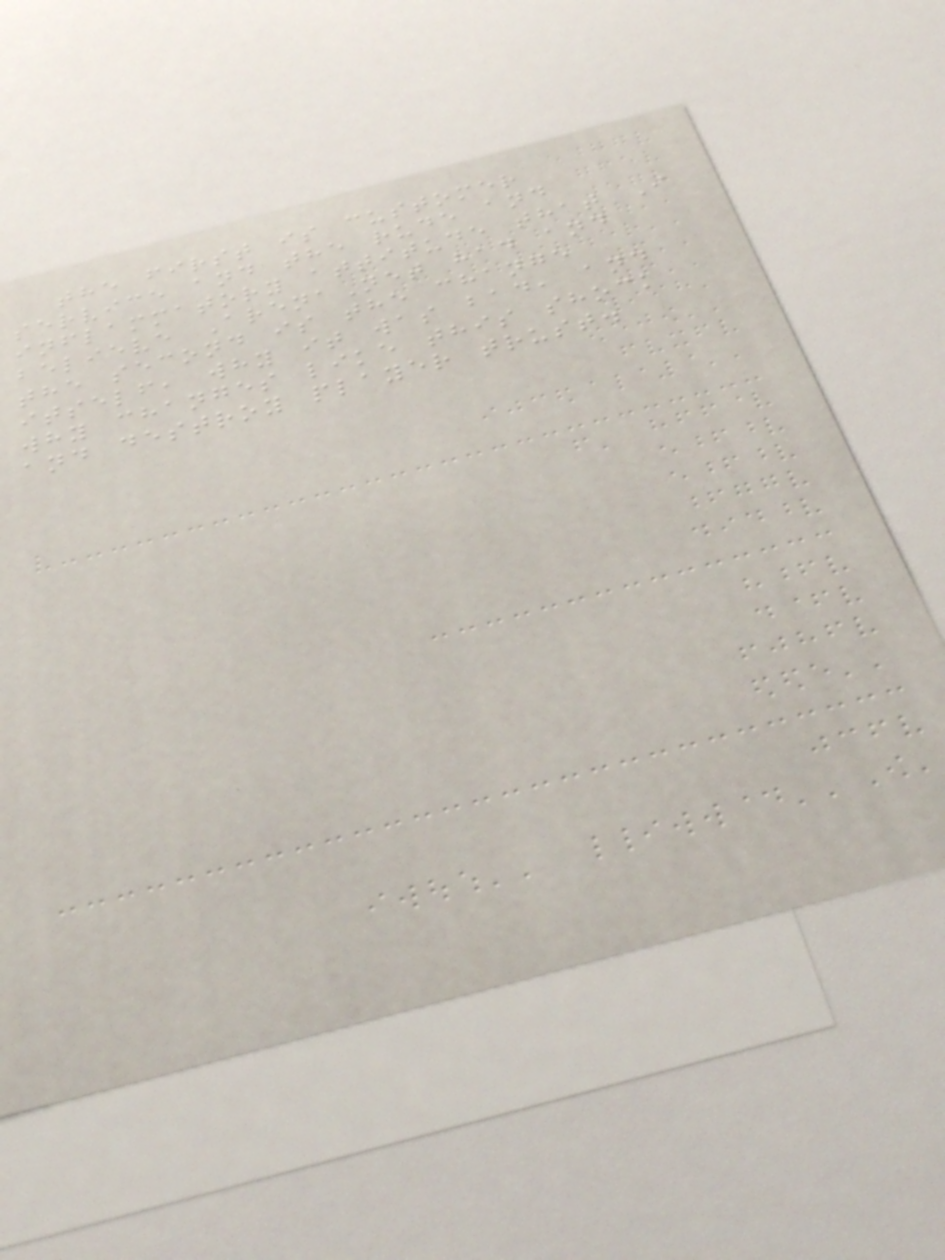the first is customer
service and the rude and
inflammatory attitude that I
believe ArenaNet had and
the second is the change
itself, why it was bad, and
why changes like this shock
and destroy player trust.
